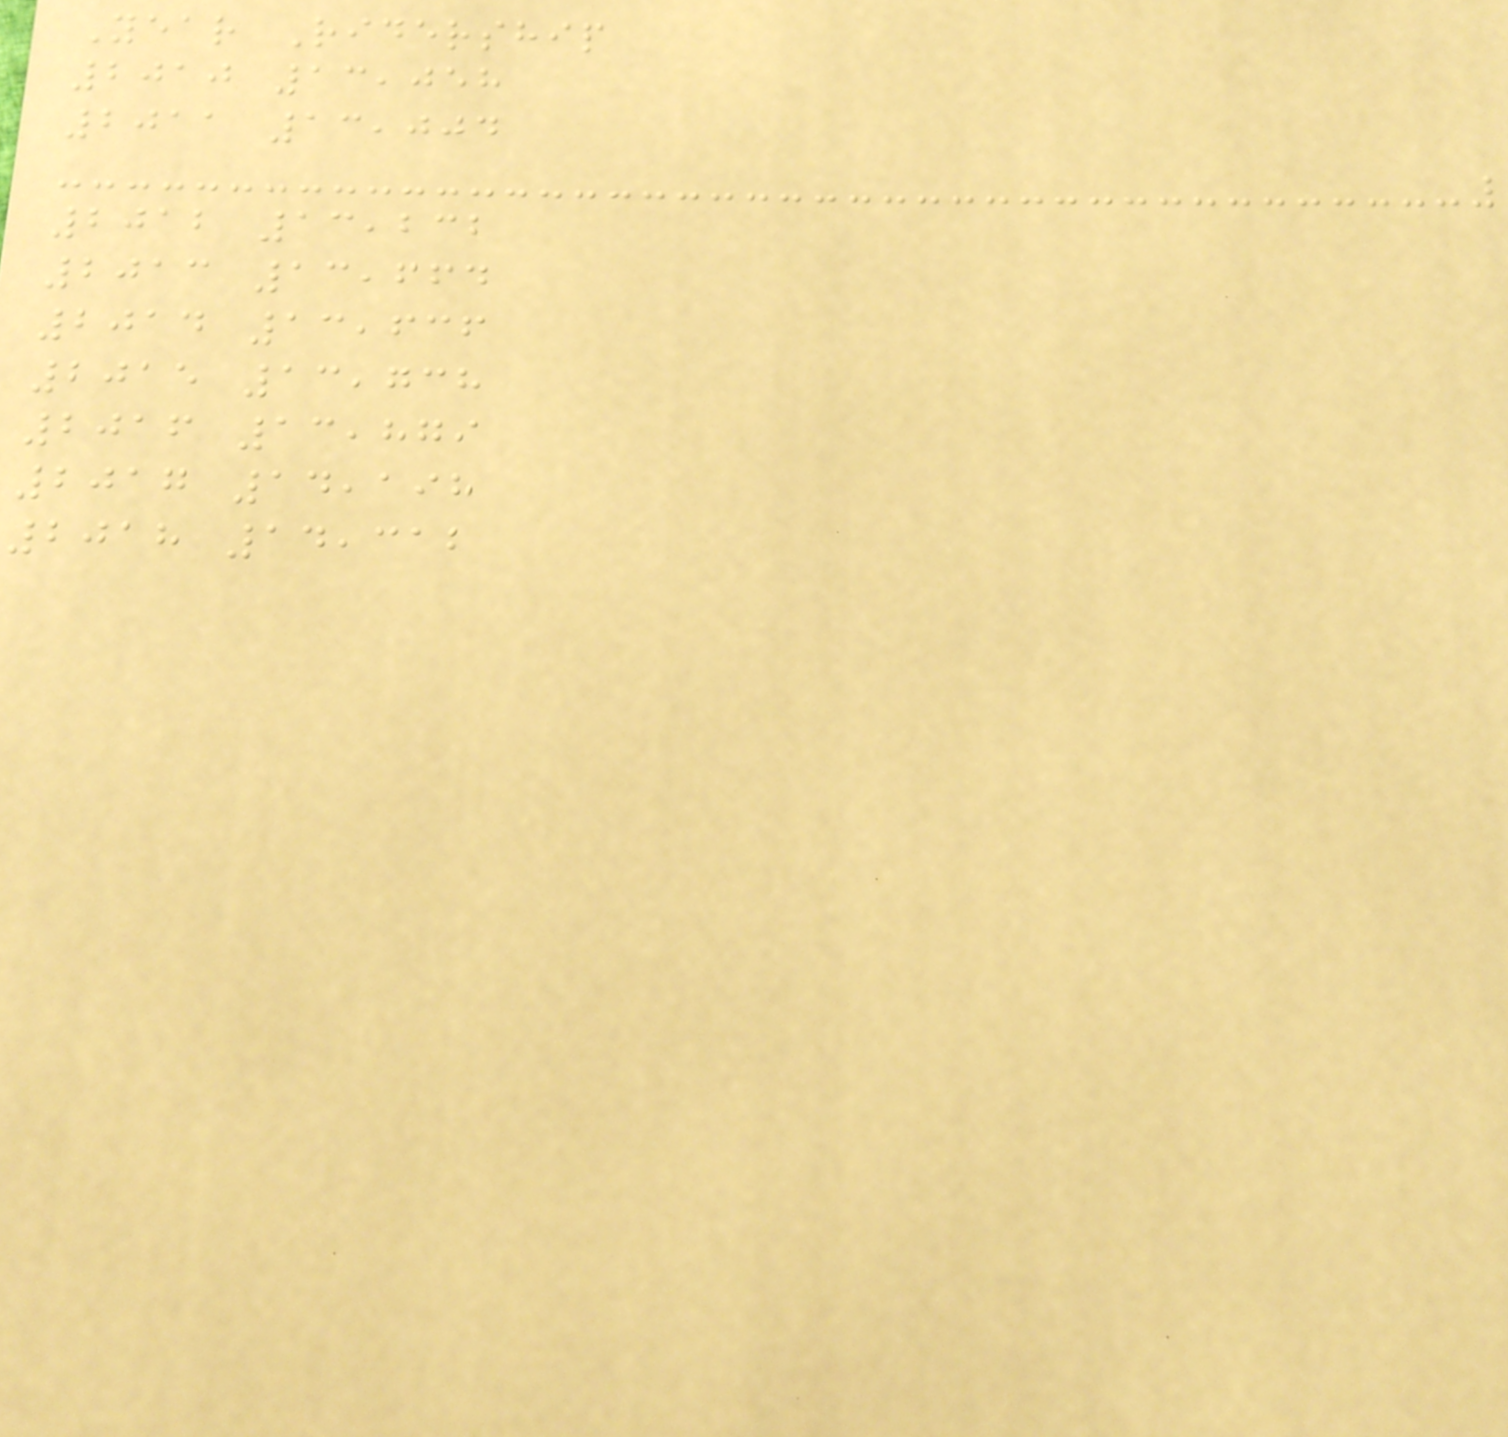Year Ridership
2010 13,058
2011 13,004
2012 13,232
2013 13,664
2014 13,636
2015 13,738
2016 13,879
2017 14,198
2018 14,312
